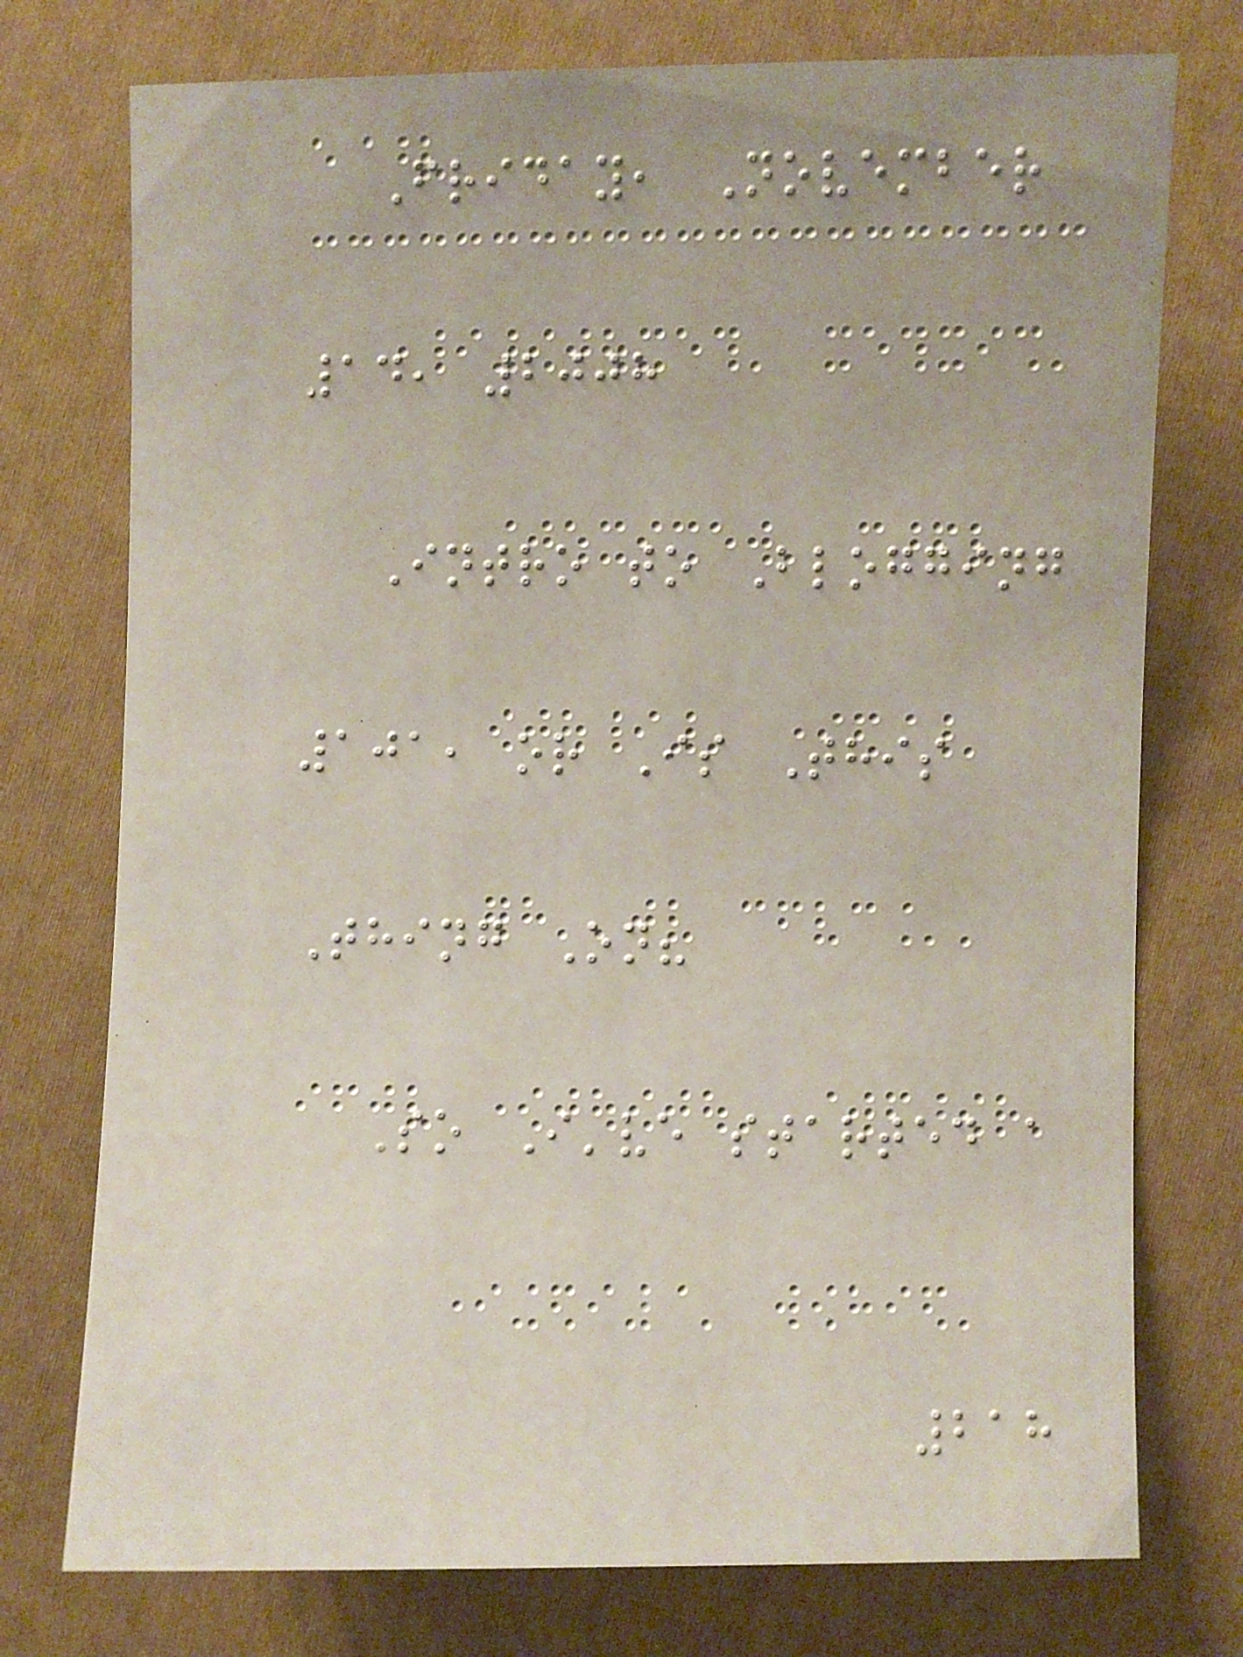Friday, November
14, 2008
Intro to Blogging
101, or Is This
Thing On?
So I've started a
218
